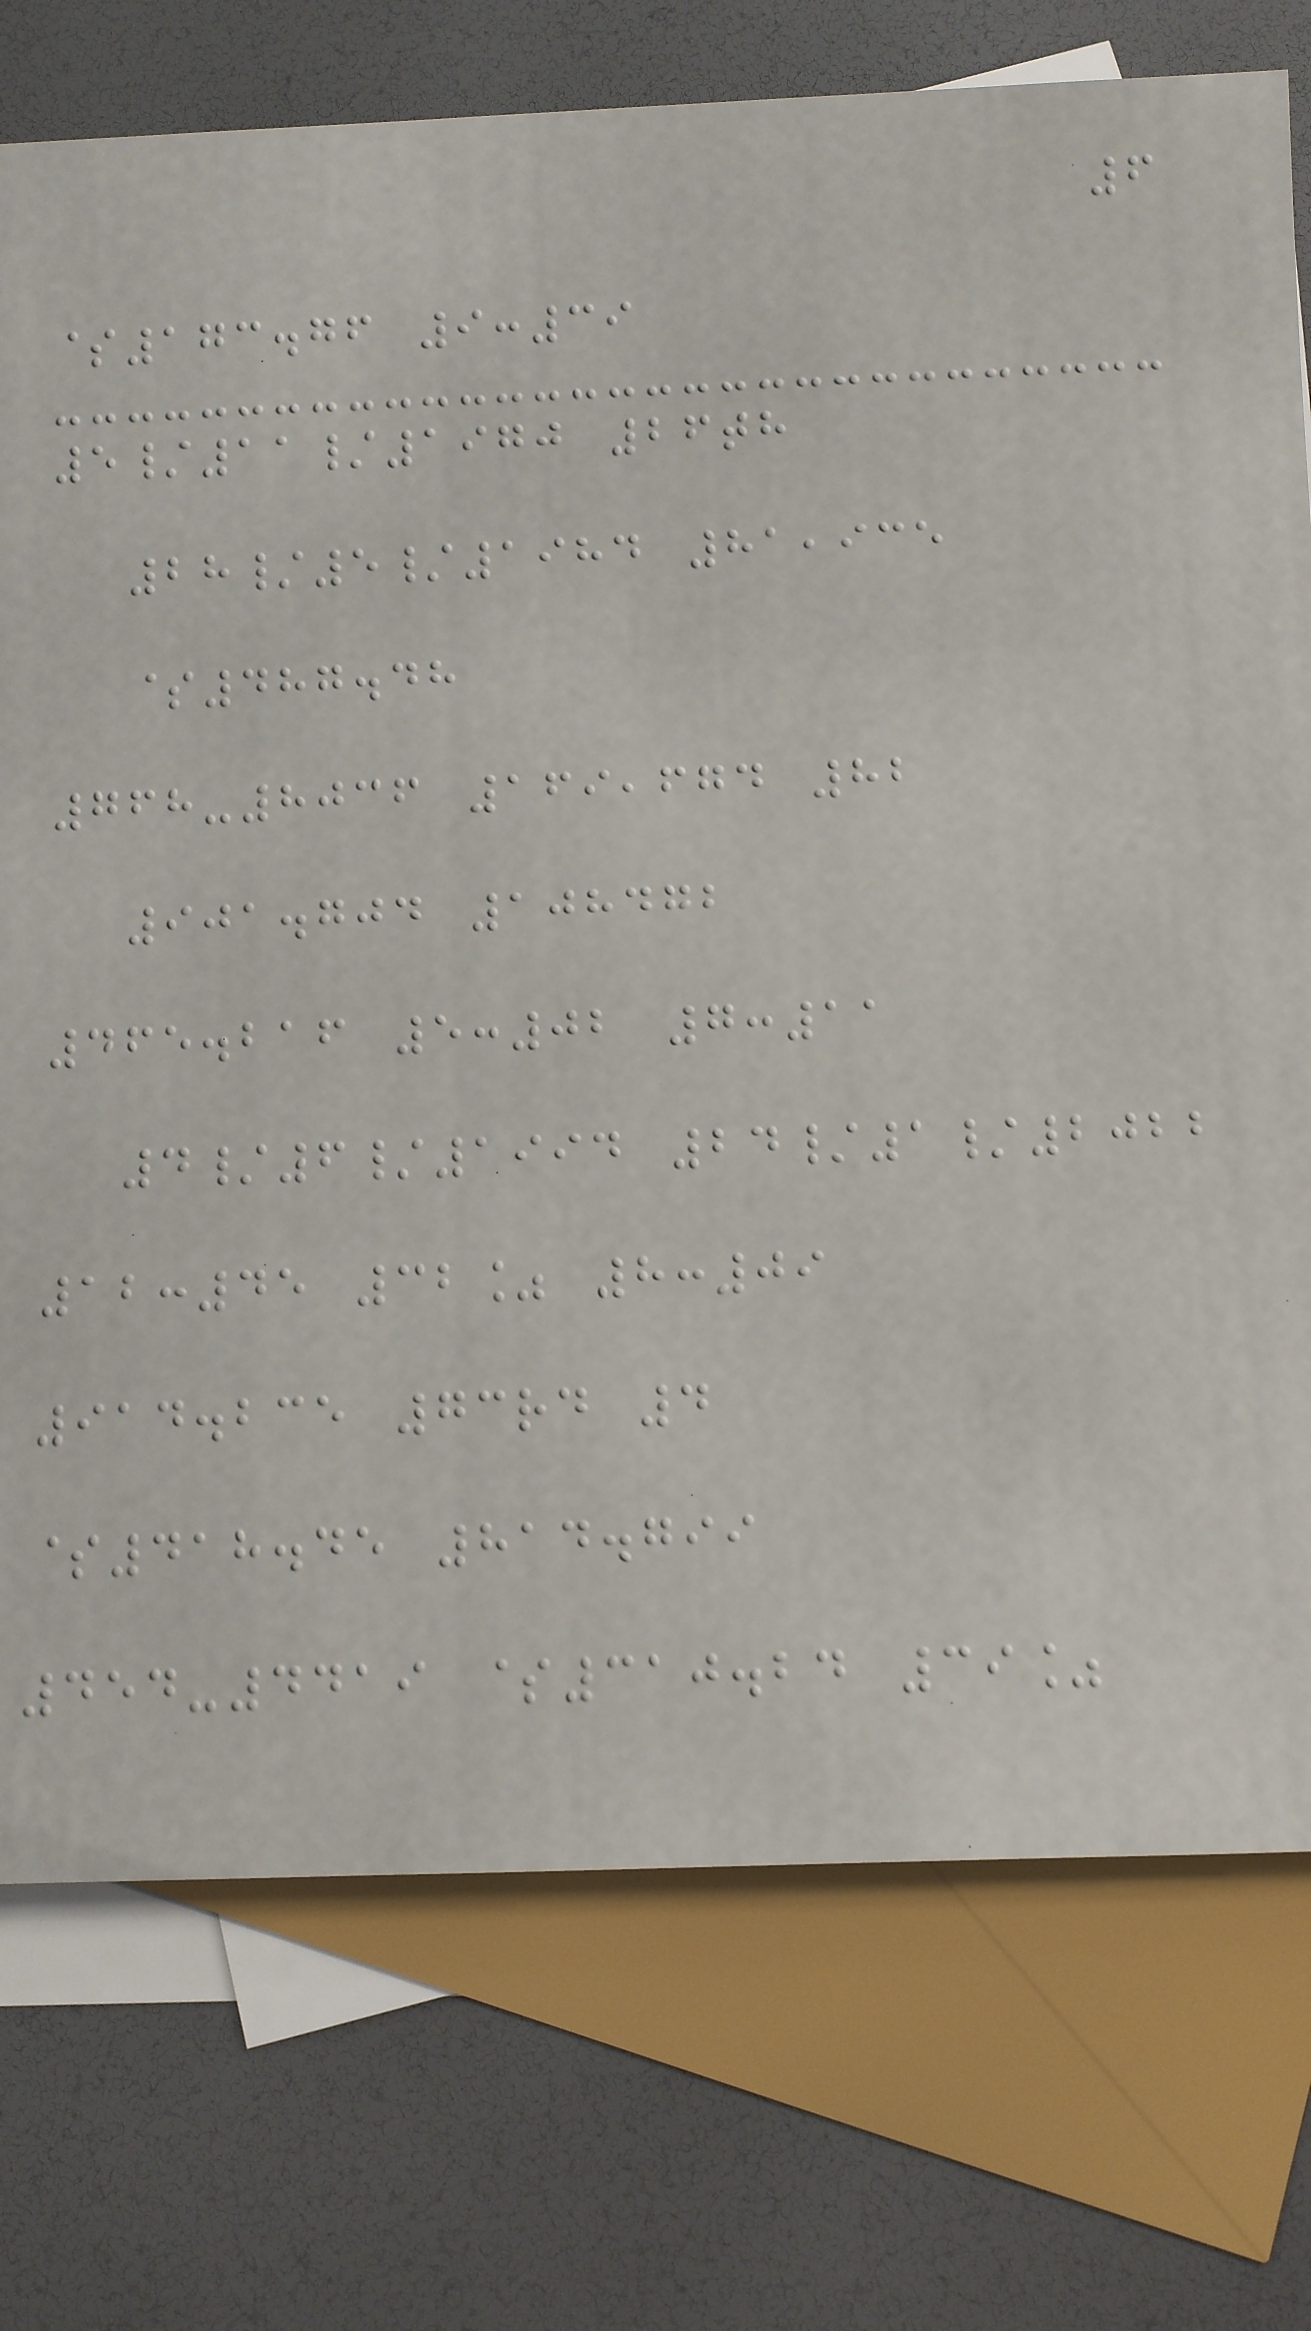6
$173.76 9:39
5/11/1970 26th
28/5/1984 81,935
$487.48
768-8036 169,674 82
901.704 108472
465.216 5:02 7:11
4/6/1994 24/1/2022
12:45 32% 8:09
914.235 73rd 4
$418.45 814.799
454-4419 $310.24 39%
